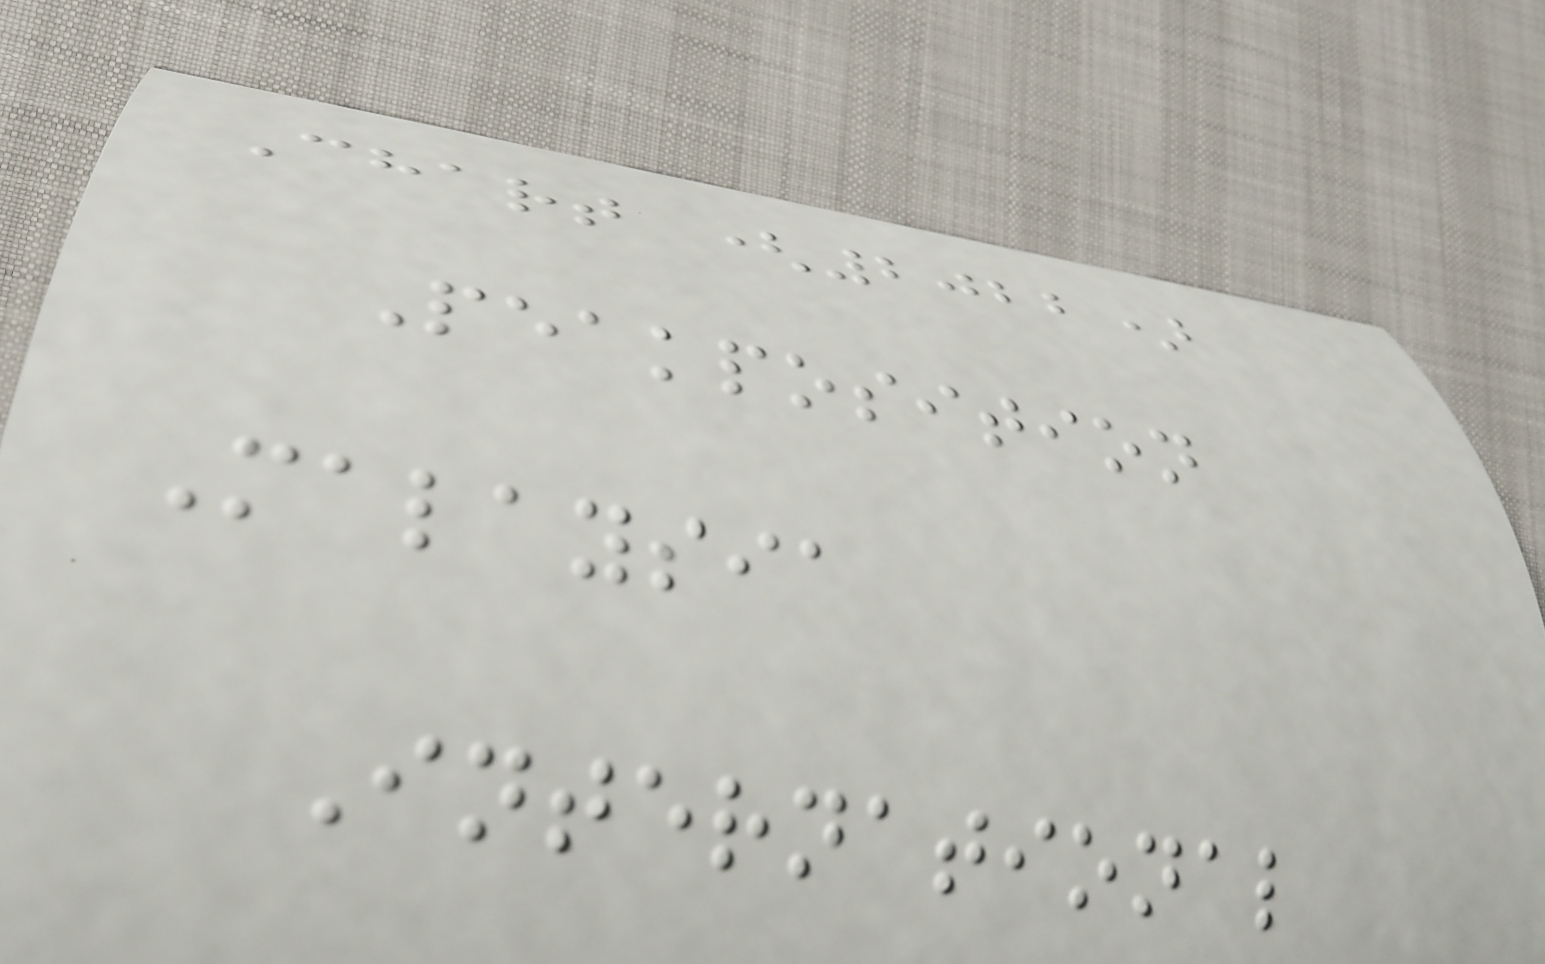Chart (2022)
Peakposition
Malaysia
International
